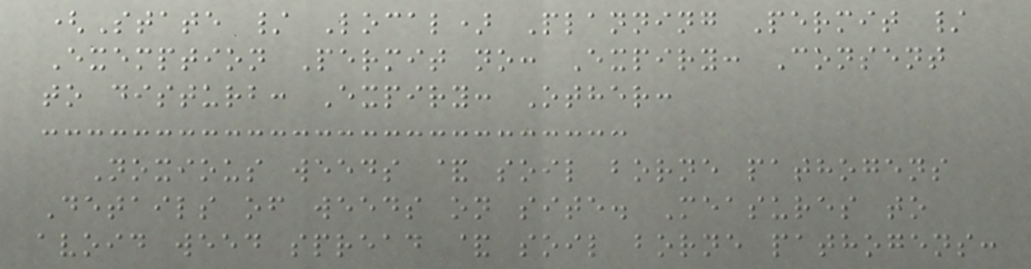(State / Local) Planning Permit /
Exemption Permit no: Expiry: Consent
to disturb: Expiry: Other:
Noxious weeds & soil borne pathogens
Details of weeds on site. Measures to
avoid weed spread & soil borne pathogens:
